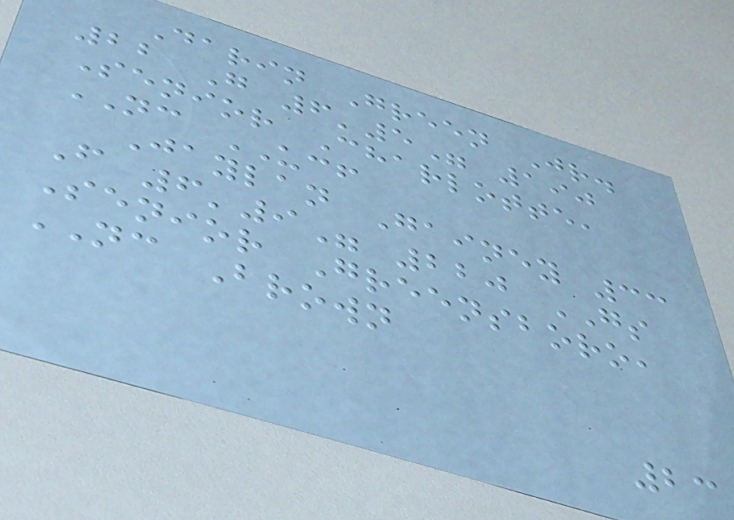Darin Green Jr.
22 G 6'5" 190
Senior Charlotte,
NC UCF
Jaylan Gainey 33
F 6'9" 220 GS
Senior Greensboro,
NC Brown
23
